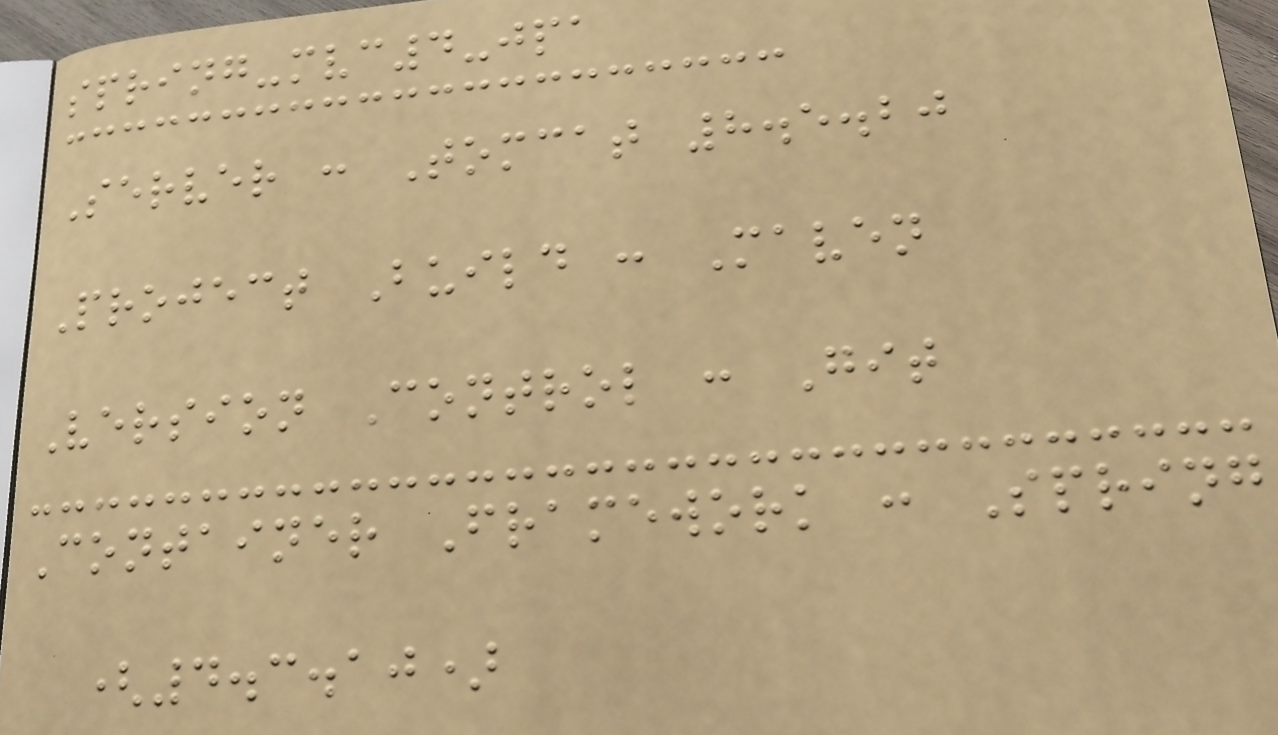spring-mvc4-jpa
Server : Tomcat 8.5.20
Project Build : Maven
Version Control : Git
Container Framework : Spring
(4.3.10)
